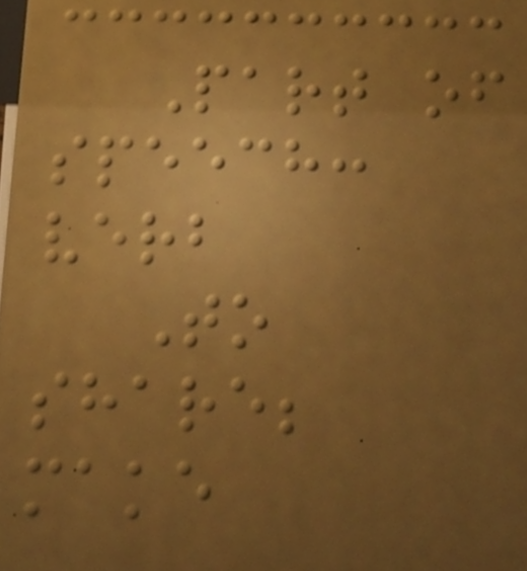Part of
speech:
verb
To
share;
make
